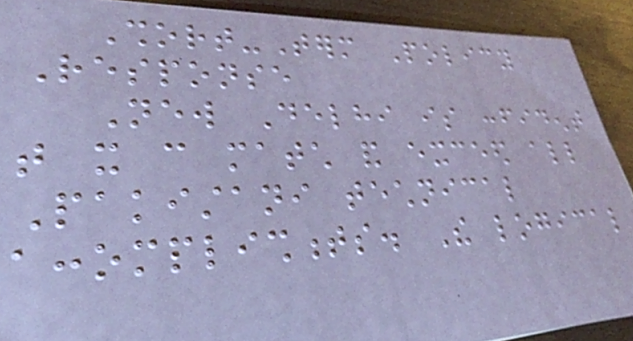Short-Term Policy
Response
New Delhi is confident
that it can match and exceed all
Pakistani technical
accomplishments. The logical
